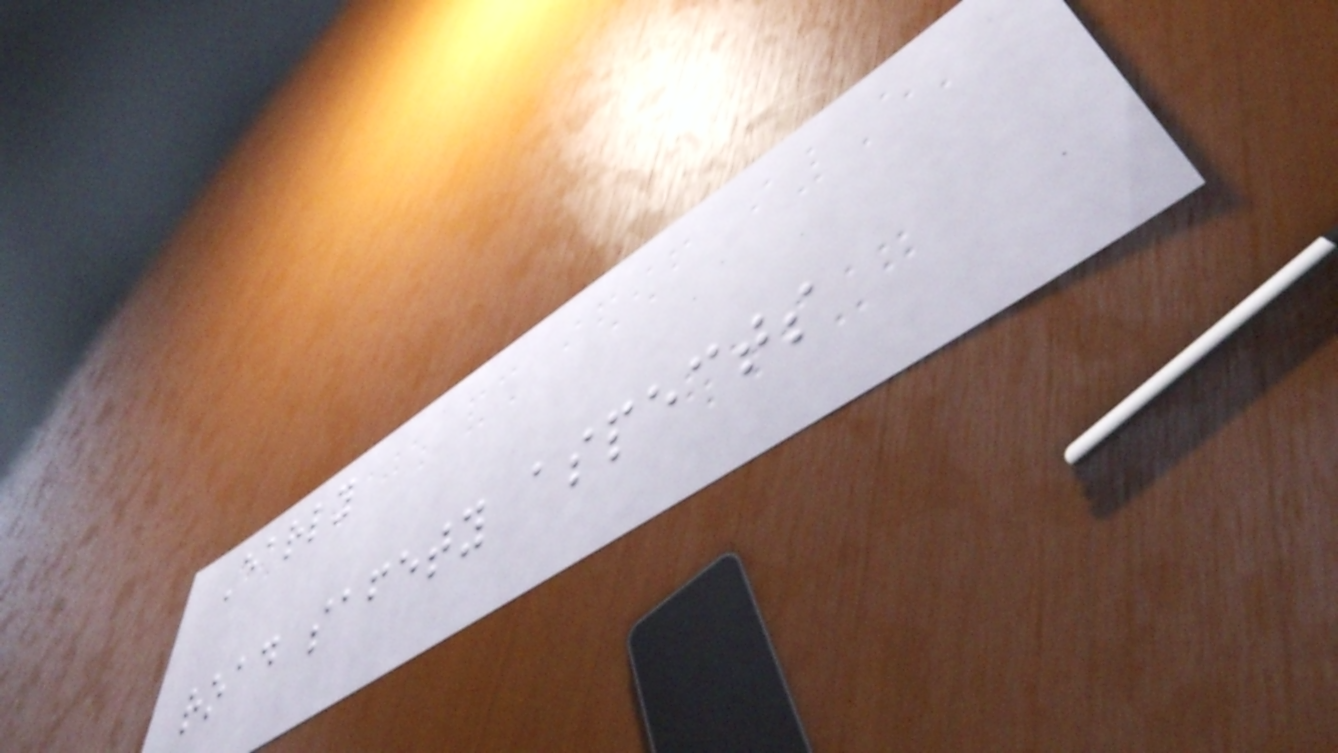Early
road safety aspects
